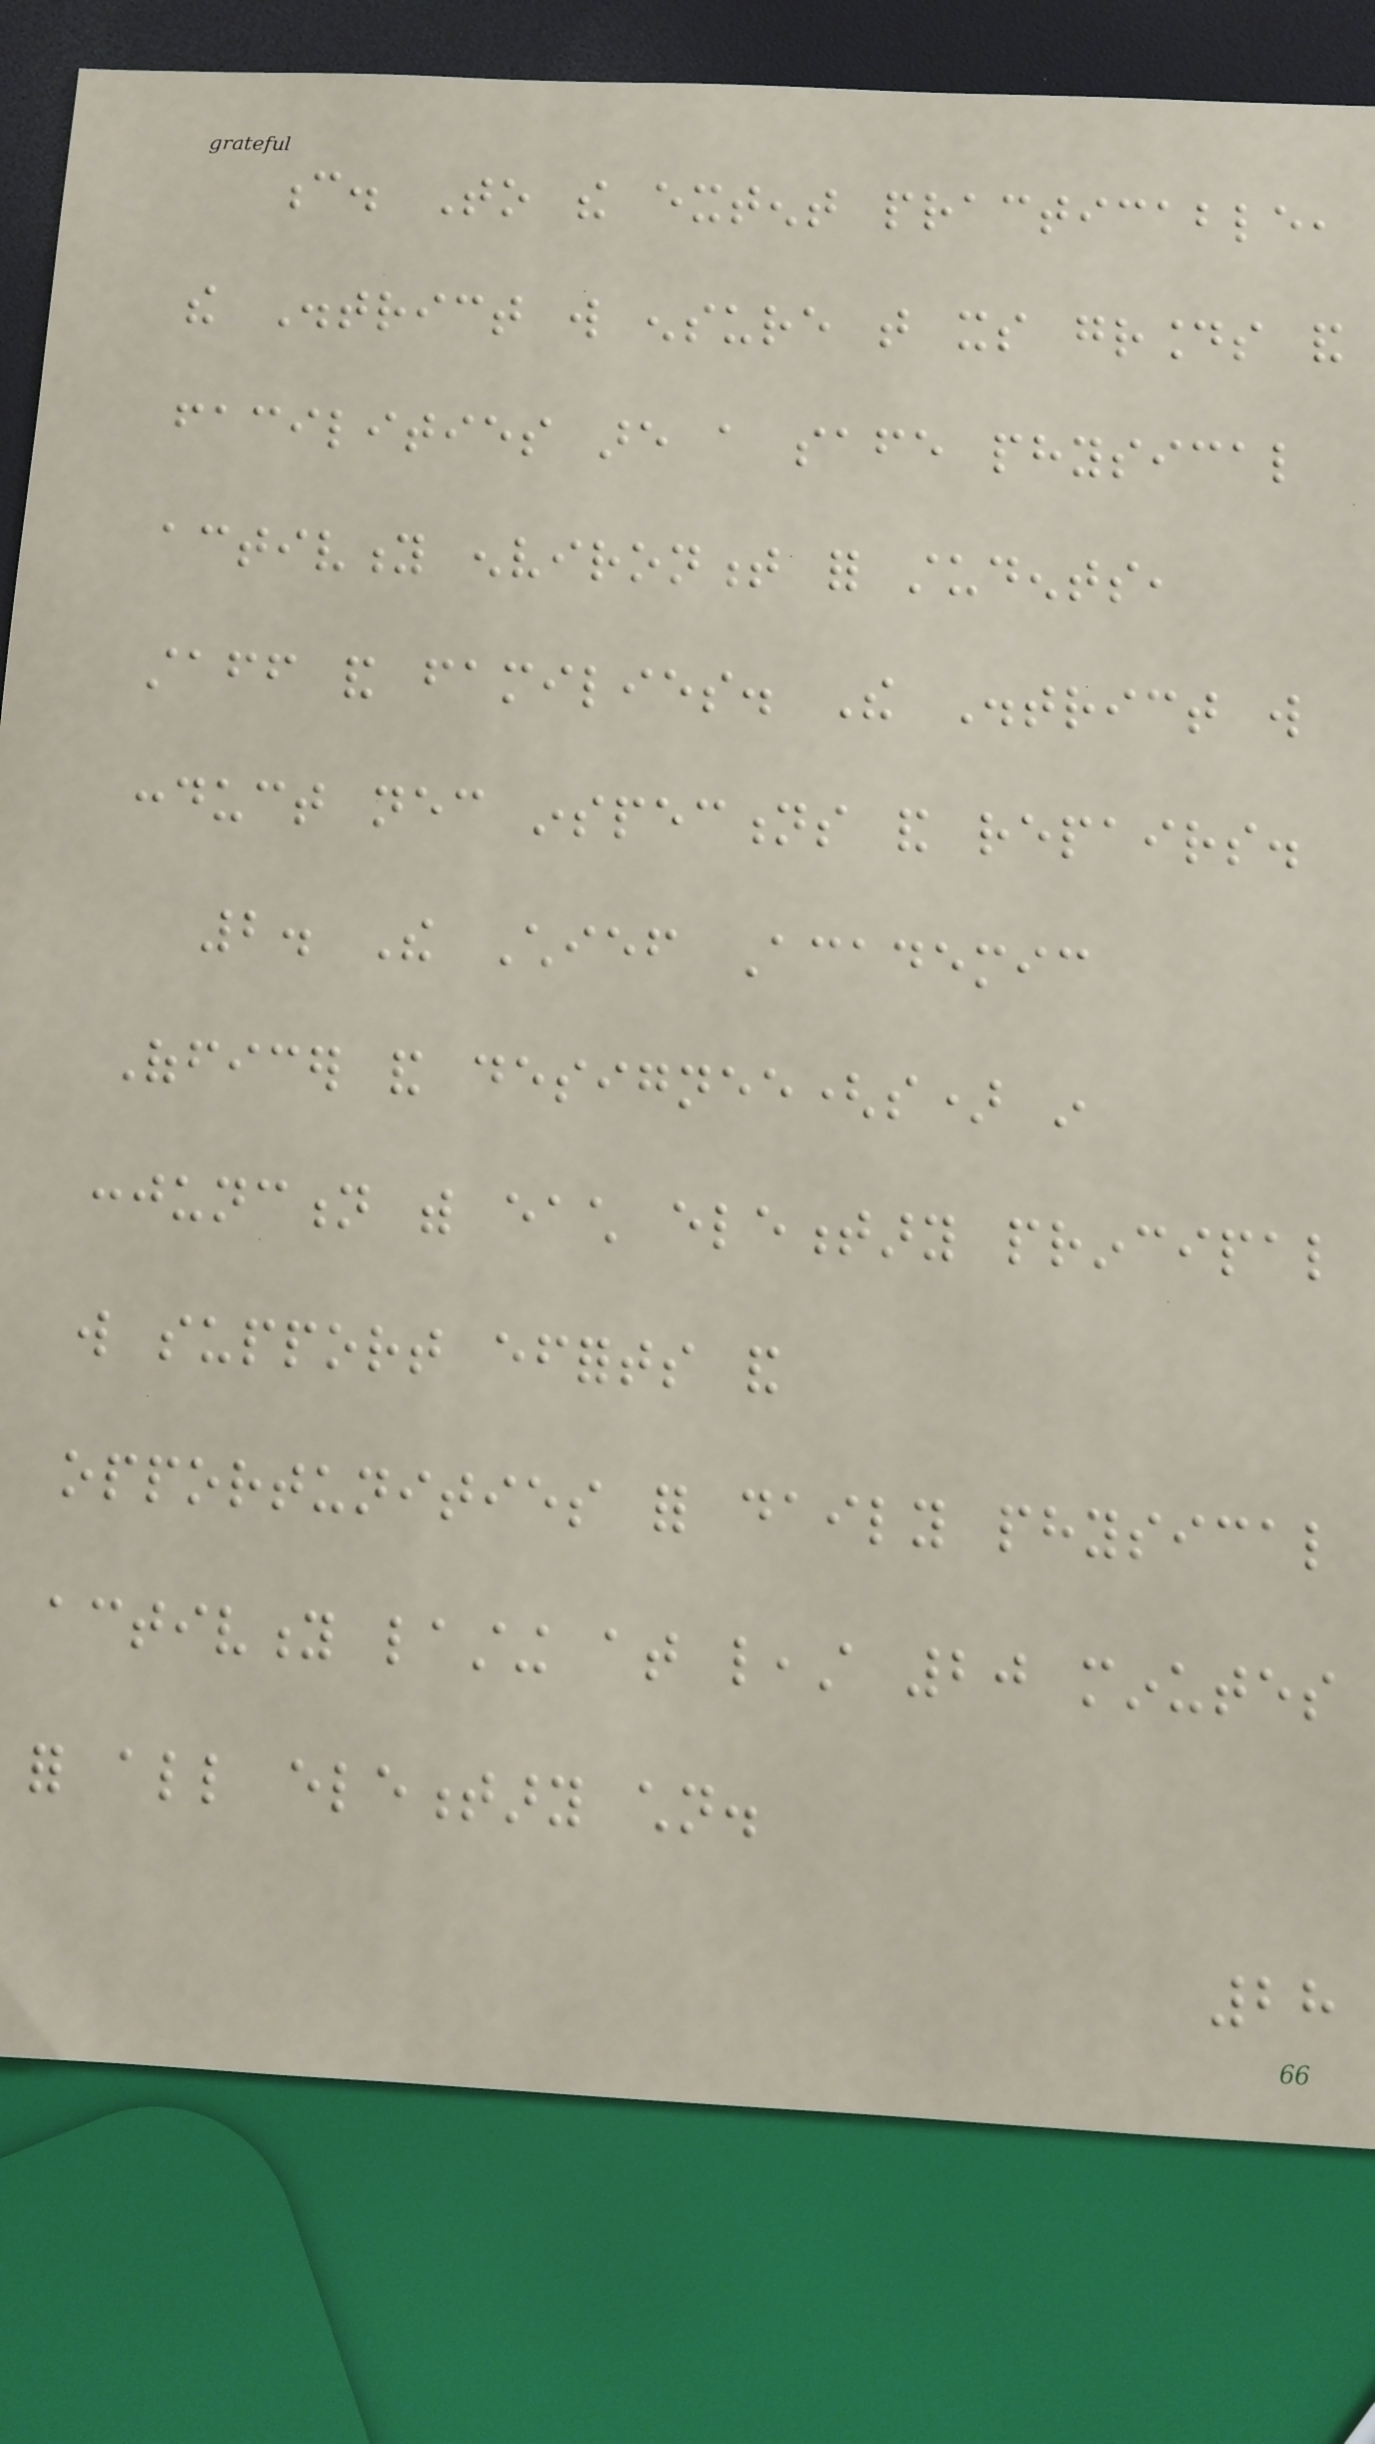c. To the extent practicable,
the District will ensure that its grounds and
facilities are a safe physical
activity environment for students,
staff and families. The District will
conduct necessary inspections and repairs.
2. The Chief Academic
Officer and designee(s) in
conjunction with each elementary principal
will support efforts and
opportunities for daily physical
activity lasting at least 20 minutes
for all elementary children.
28
